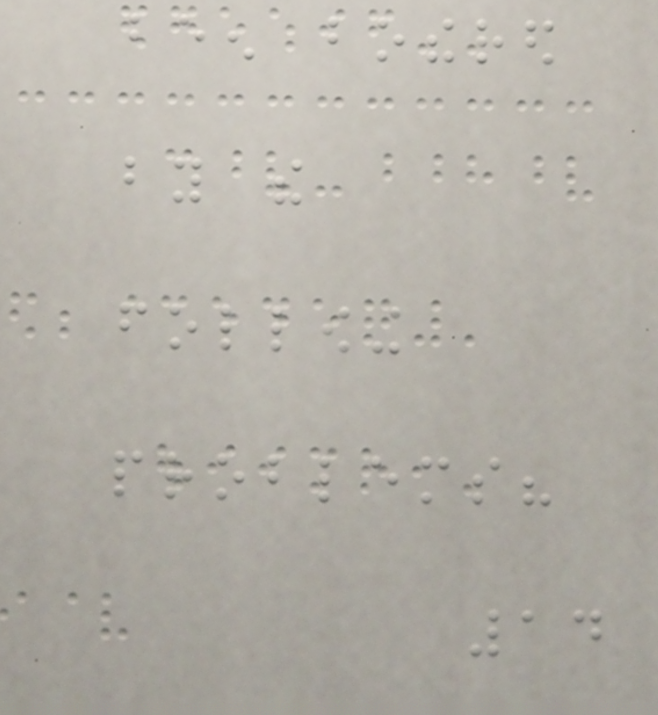been bothered
by the
following
problems?
14
